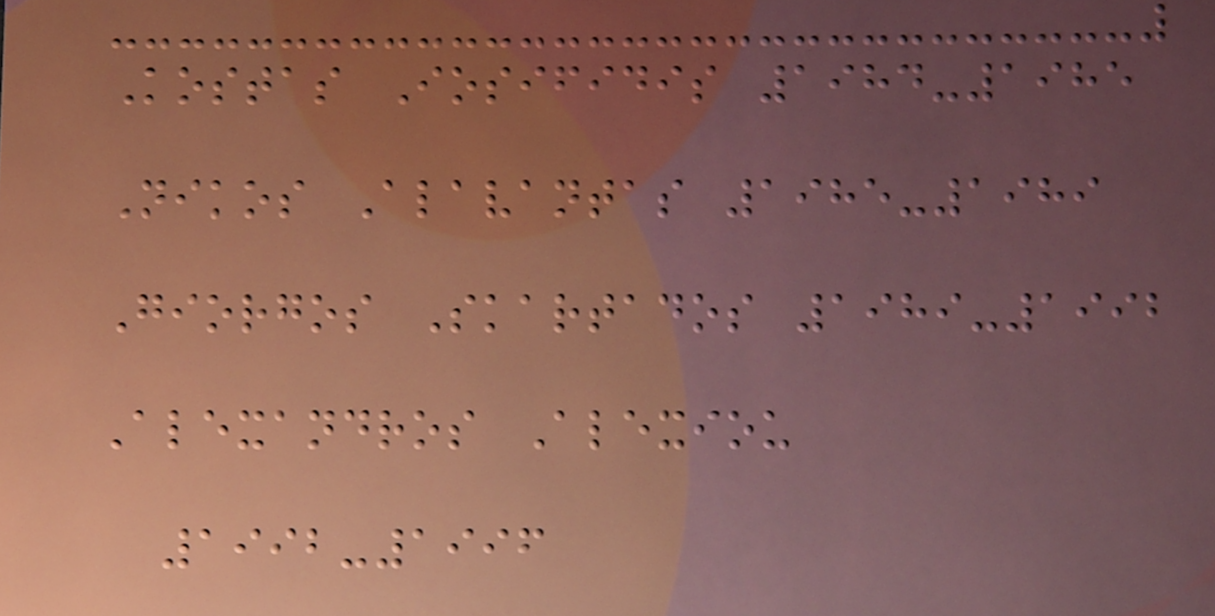Kostas Iosifidis 1984-1985
Nikos Alavantas 1985-1989
Giorgos Skartados 1989-1992
Alexandros Alexiou
1992-1996
